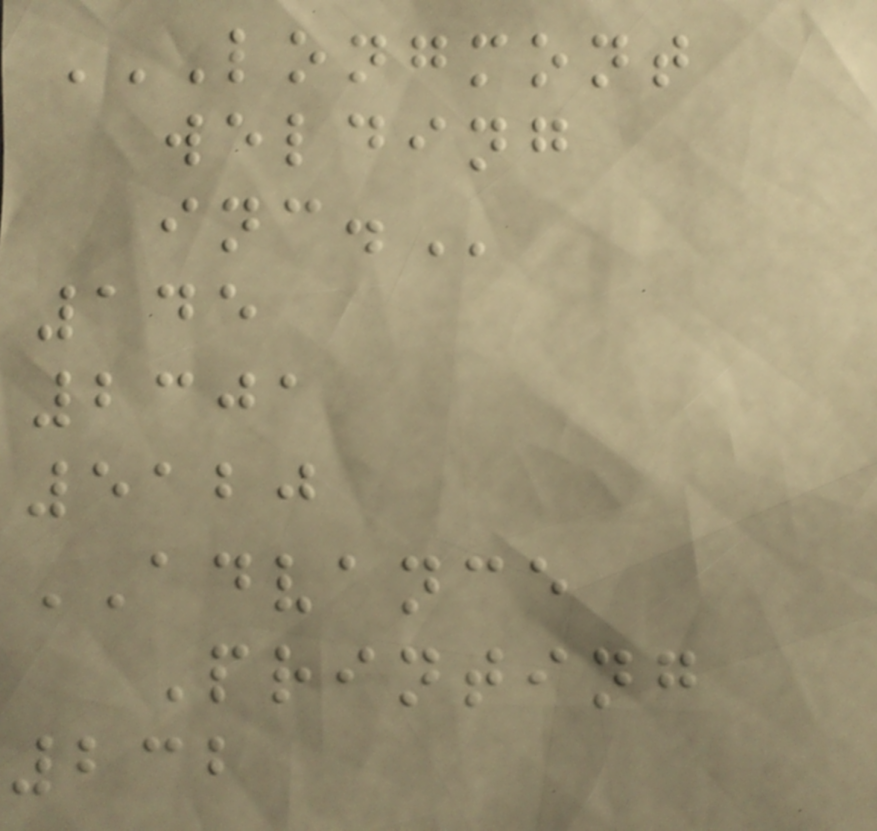LONGMONT
WELDING
INC.
145
2301
5120
ADVANCE
Printing
232
